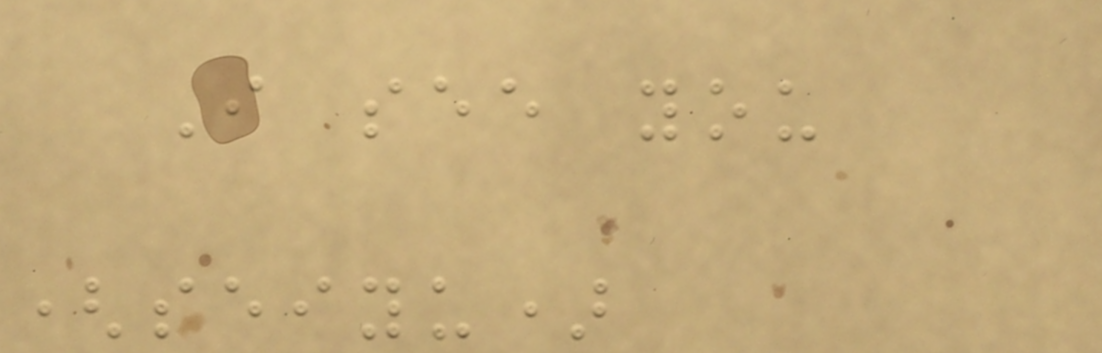I see you
(seiyu)
